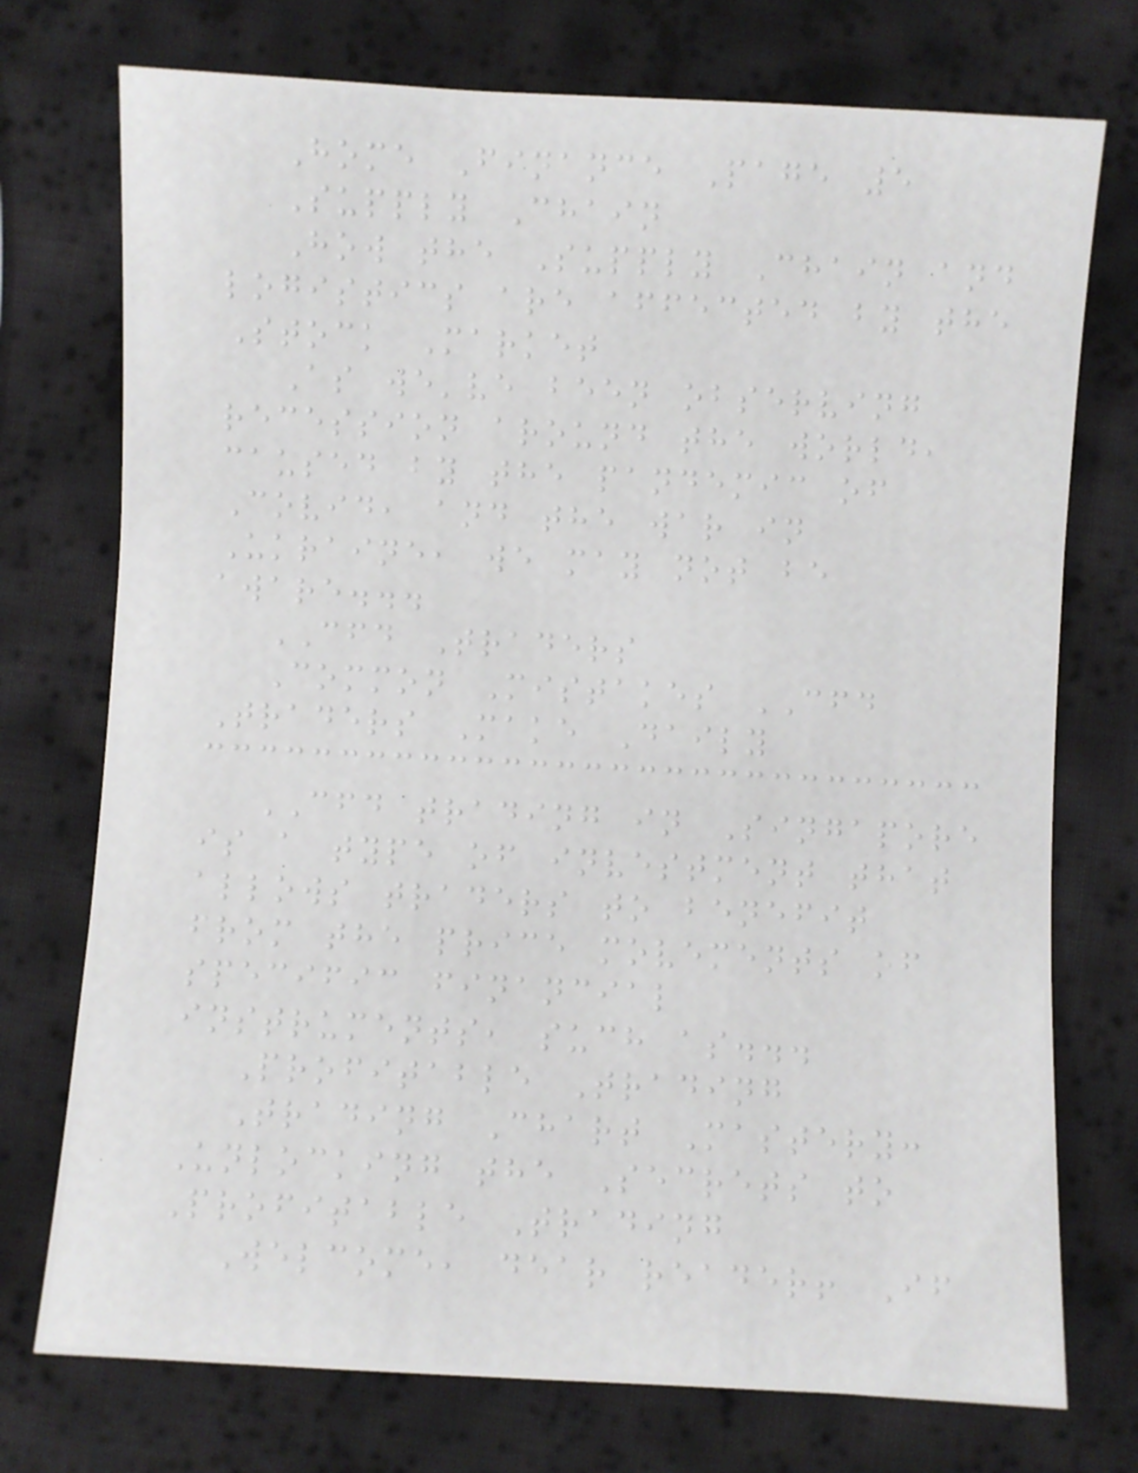Home Finance Page 5
Supply Chain
How the Supply Chain and
logistics are affected by the
Stock Market
As we've been observing
recession around the world,
caused by the pandemic of
Covid, and the war in
Ukraine, we may not be
aware...
CFD Traders
Common Mistakes CFD
Traders Make Daily
CFD trading in Singapore
is a type of investment that
allows traders to benefit
from the price movements of
specific financial
instruments, such as...
Profitable Trading
Trading Chart Mastery:
Unlocking the Secrets to
Profitable Trading
Welcome, dear reader! If
